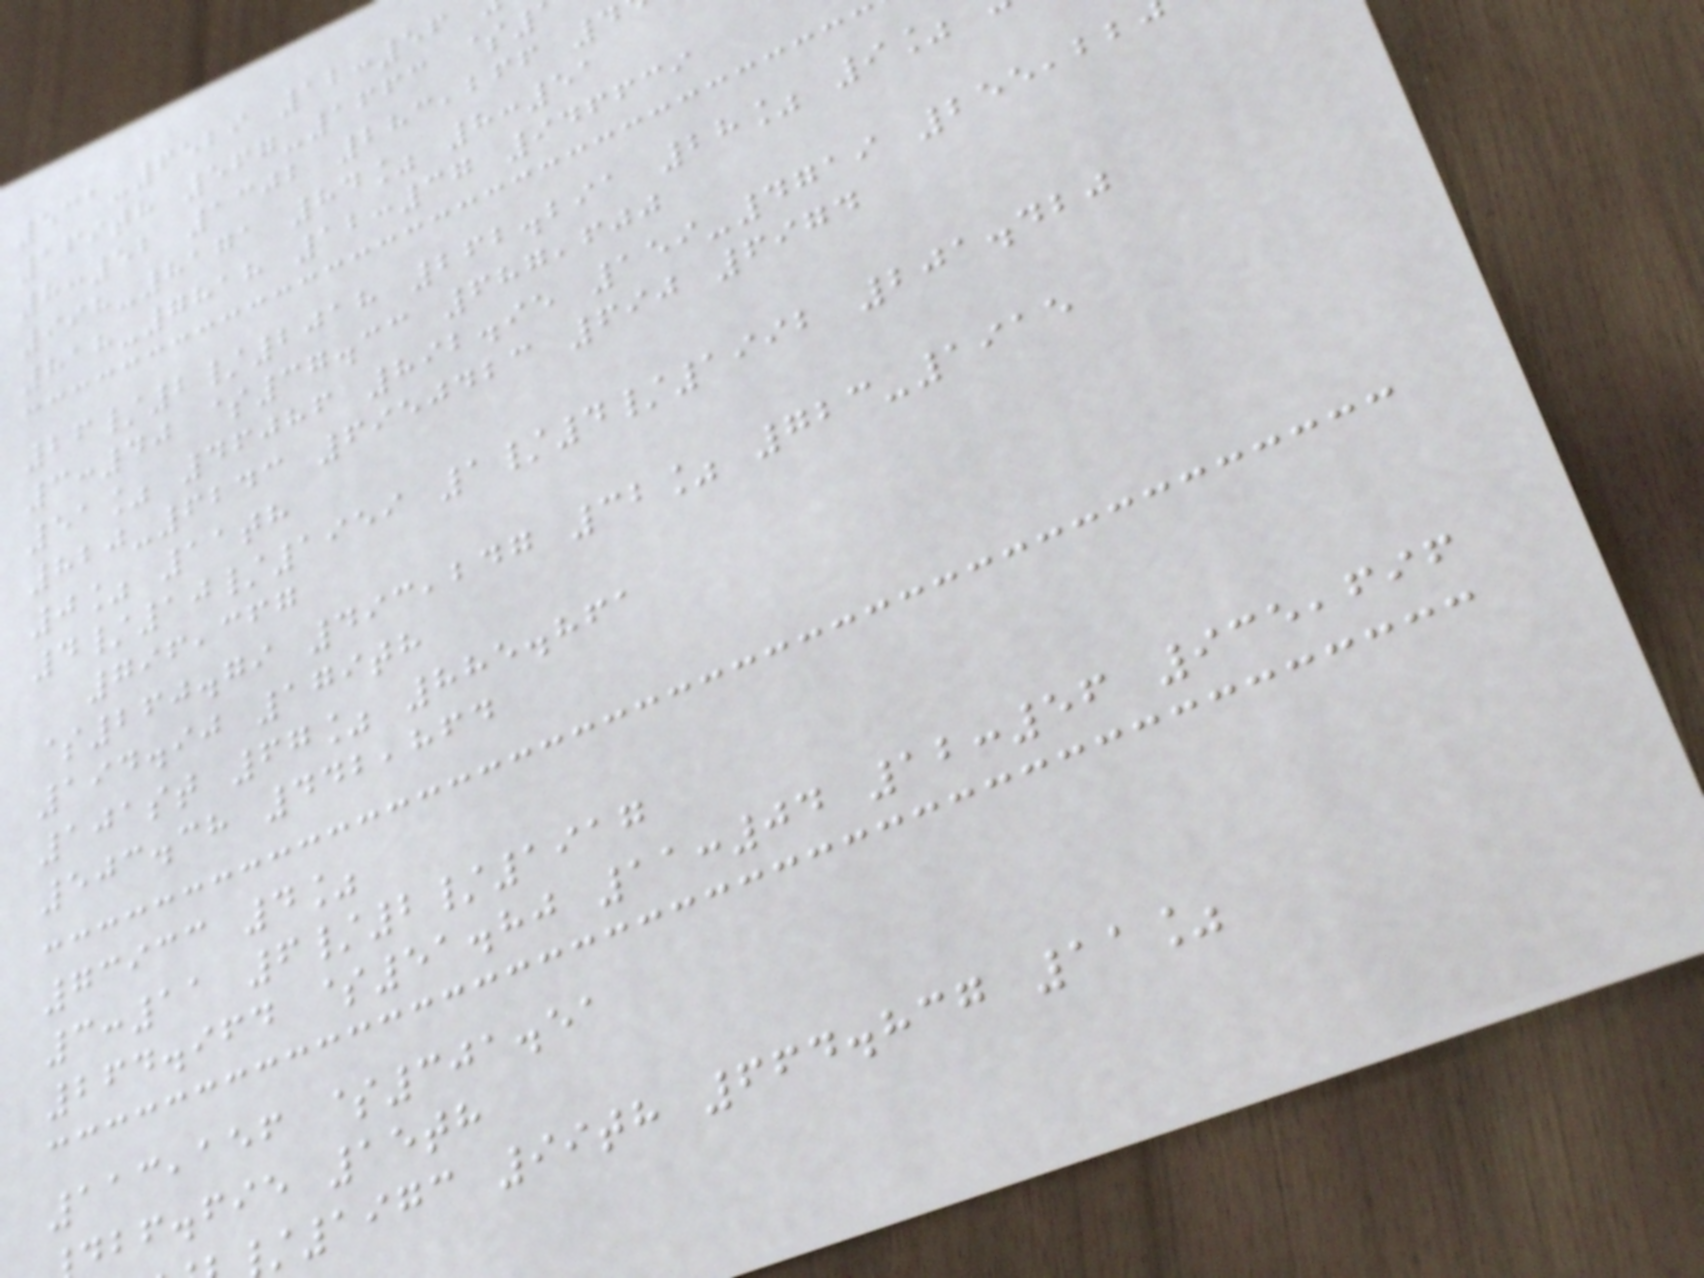531-6529 12:56
169th 567-1663 $
8:52 1302 283,266 4
998-8171 84% 8:51
818-7818 12:37 946639
26/2/2018 262.291 28% 9%
3:40 $37.33 687,600
51% 46086 892.95 159-4719 255,22
820-6243 6950423 690 6974
0% 11th
4/10/1959 1/4/1992 201.420
796,367
$260.79 493,247 32% 723-1915
194.90 179th
101st 67% 885.861
503.38 442,864
73933 4%
3:11 6/2/1917
264.964 $51.80 11:04 12:56 935,696
113,156 $301.51
bf.fie 15th
1973 99th 664.837 11%
